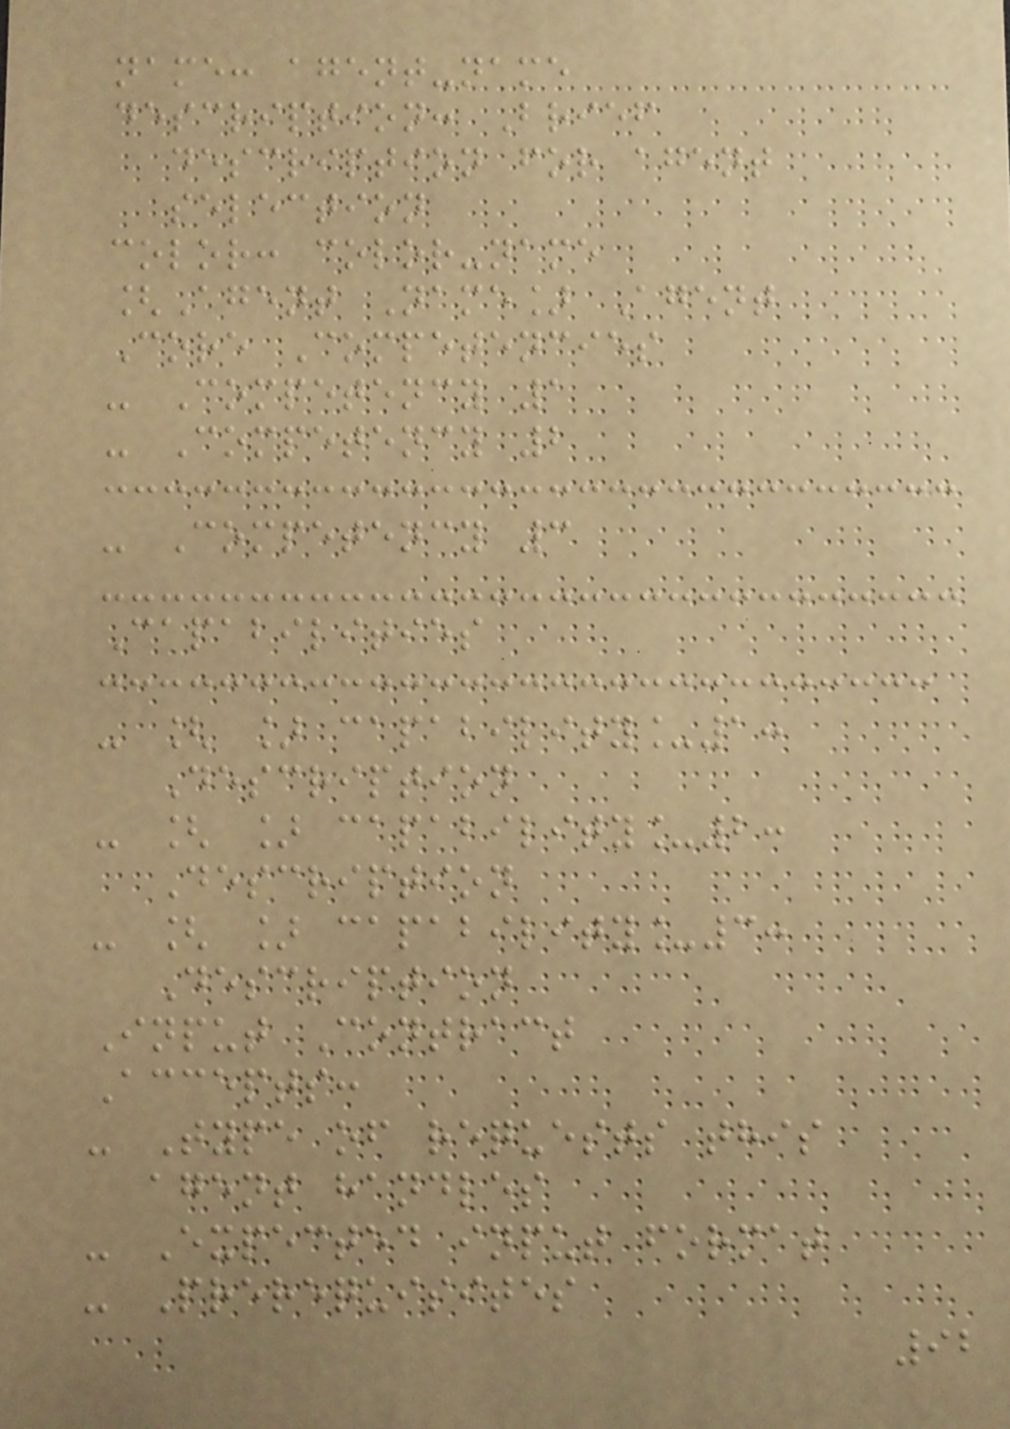name: agent-name
description: Brief
description for agent
selection
color: color-name
[Agent Name] Agent
Core Competencies
- Competency 1
- Competency 2
- Competency 3
Capabilities
- [ ] capability_1:
Description
- [ ] capability_2:
Description
- [ ] capability_3:
Description
Input Contract
Accepts:
- Type of requests this
agent handles
- Expected input format
- Prerequisites
92
